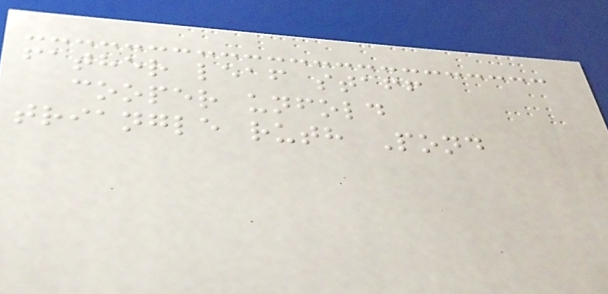father leaf staff
cooper unfold
triangle ruth Pond
